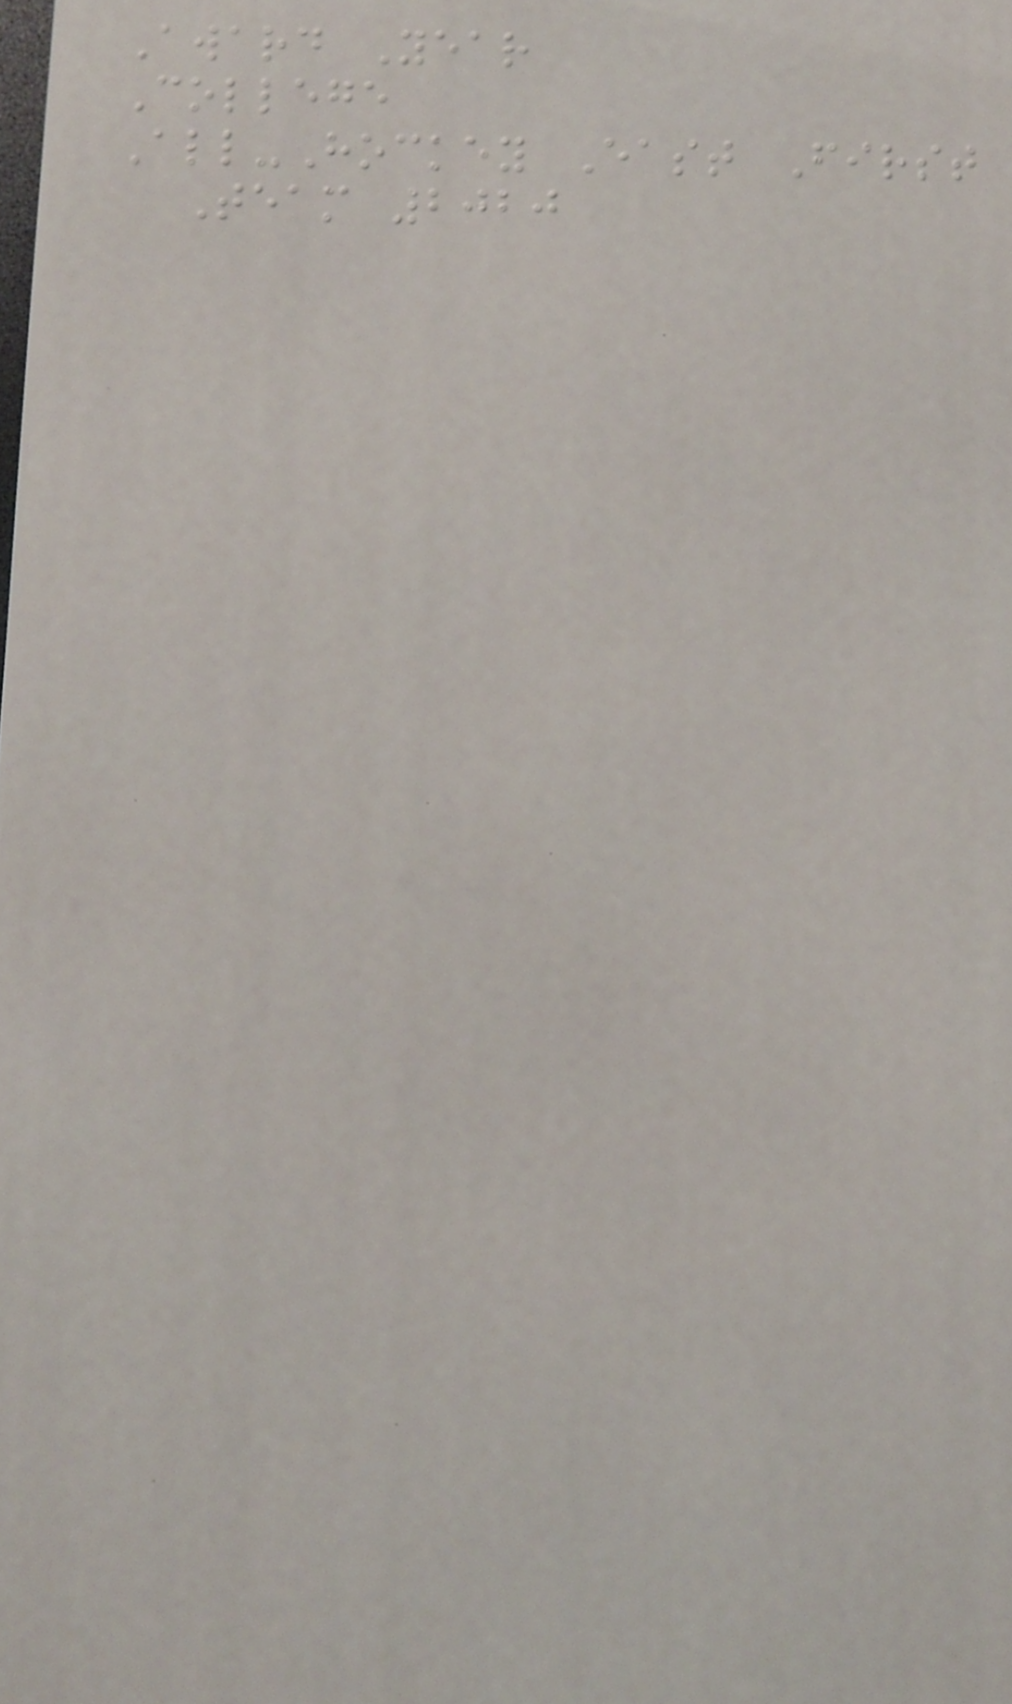Award Year
College
All-Hockey East First
Team 2020
